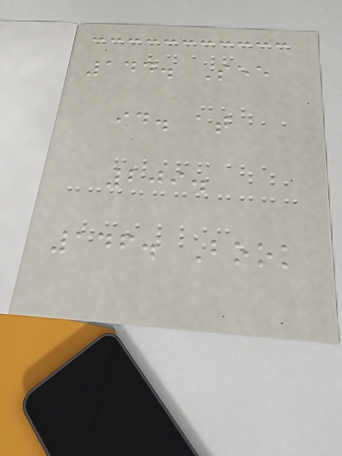144. See
id. at
209.
146. Book
